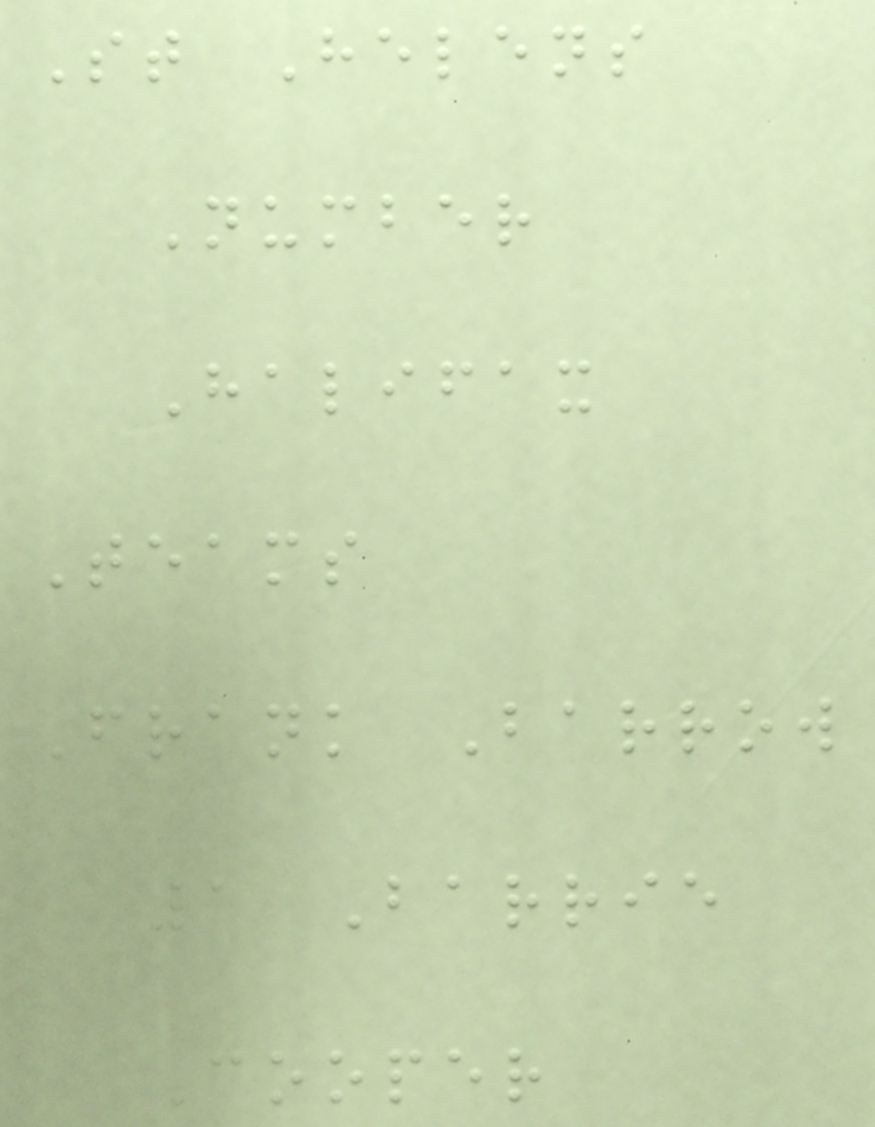St Helens
Number
Halifax
Teams
Frank Barrow
1 Barrie
Cooper
